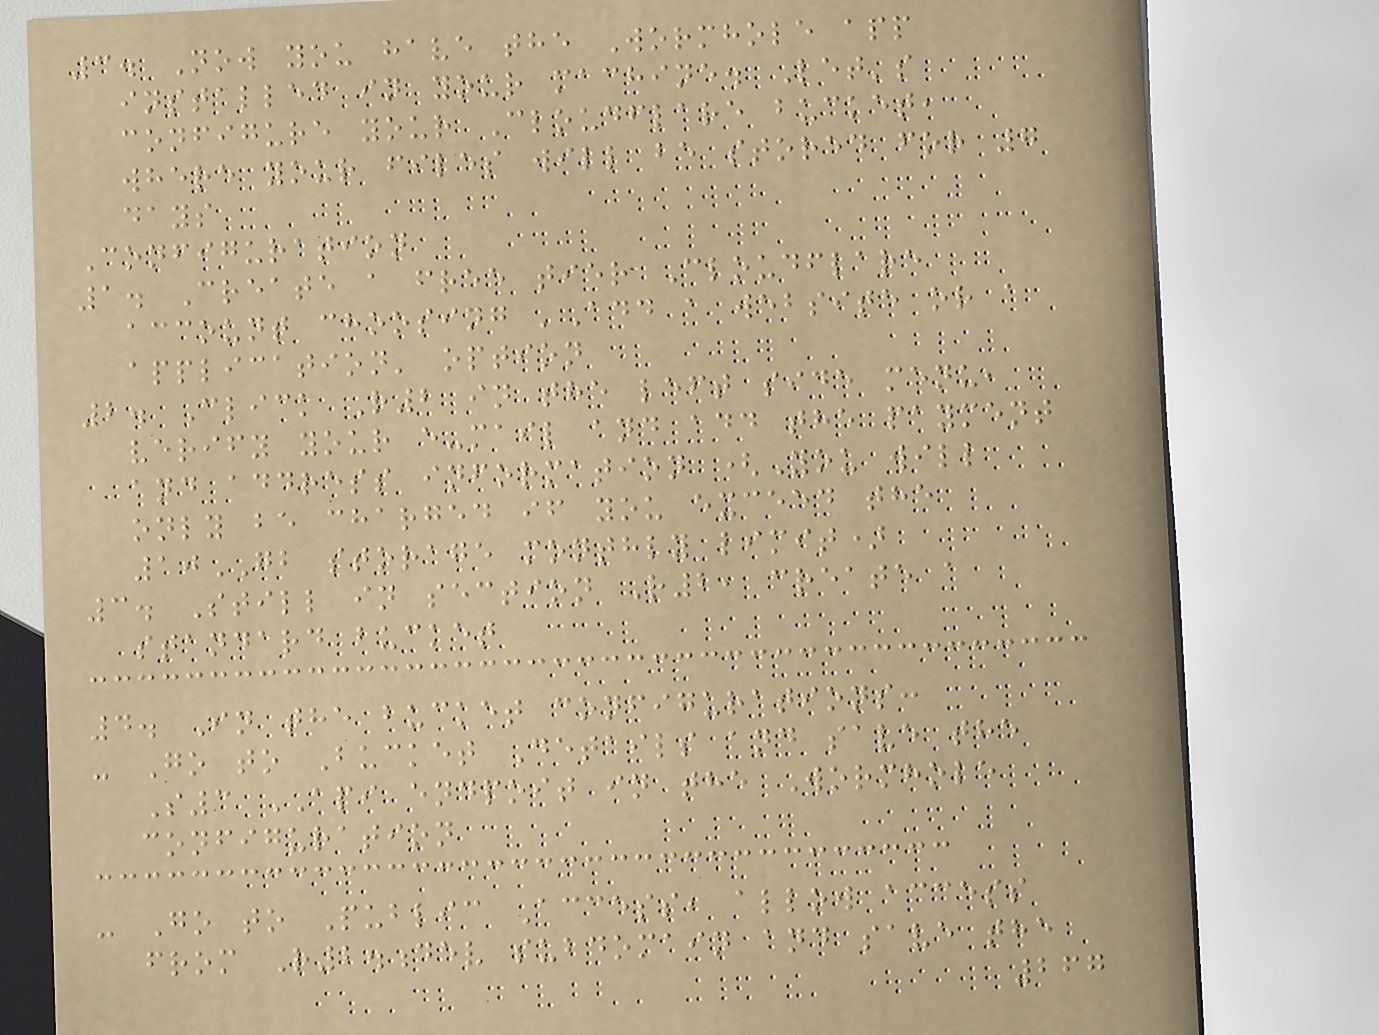3. Now you have the Wormhole app
installed in your machine. Let's
configure your Cloudflare bucket,
where your files will be stored for 7
days
Configuration
1. Create a free tier Cloudflare
account choosing 'Add a website or a
application' option
2. Click R2 in the left side menu,
verify your e-mail and add the payment
and address information (You will
only be charged if you exceed the
10GB storage monthly limit)
3. Still in section R2, create a
standard bucket
4. In the bucket configurations:
- Go to Bucket Details and save the
S3 API endpoit in the Wormhole
configuration
- Go to Public Access, allow access
from R2.dev subdomain and save the
267
